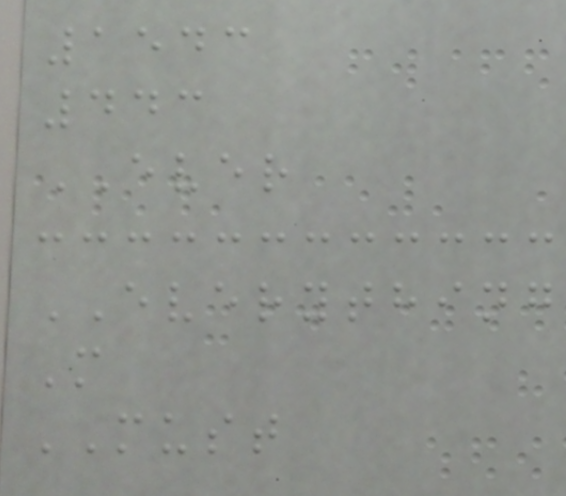1543
443
EVER
EVERYTHING
M
MUST
